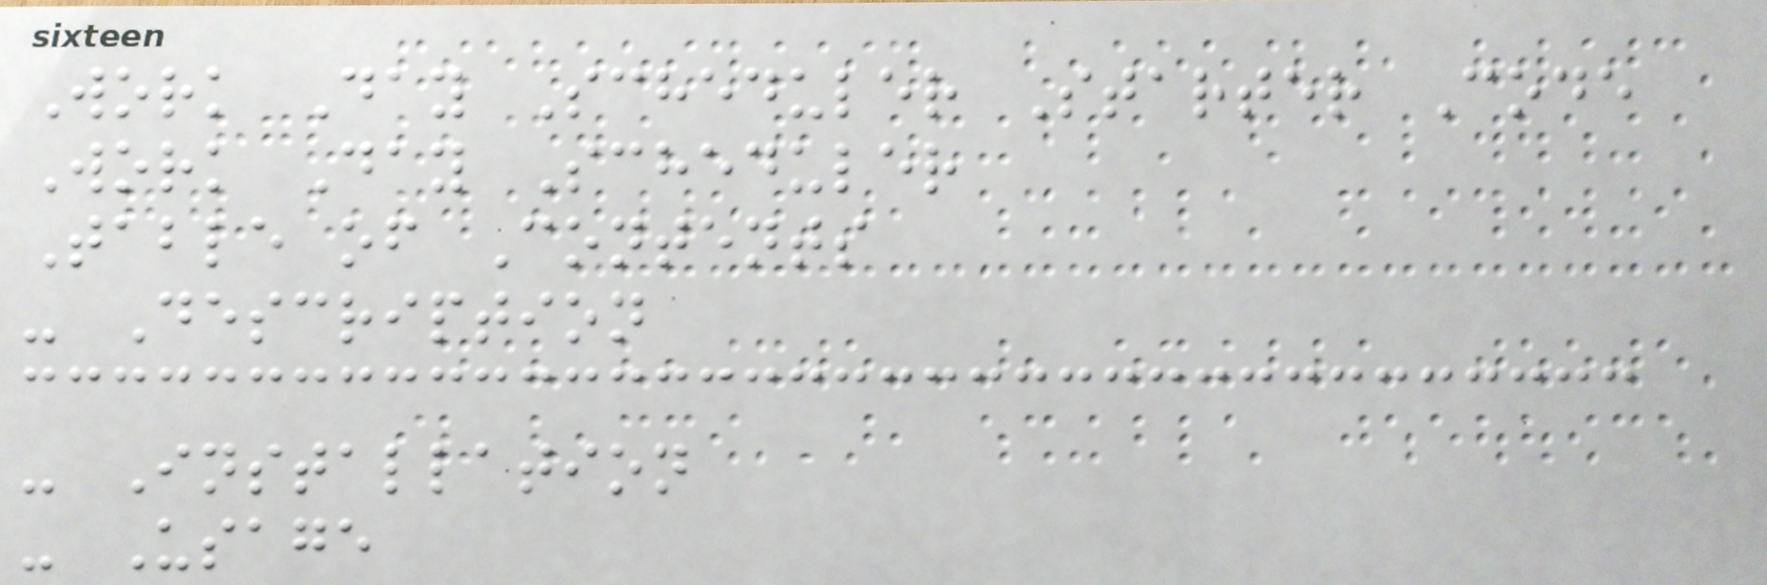Work Day Scheduler Starter Code
Work Day Scheduler
Table of Contents
- Description
- Installation
- Usage
